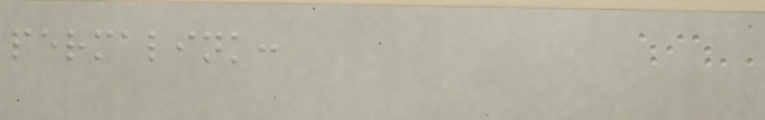permalink:
